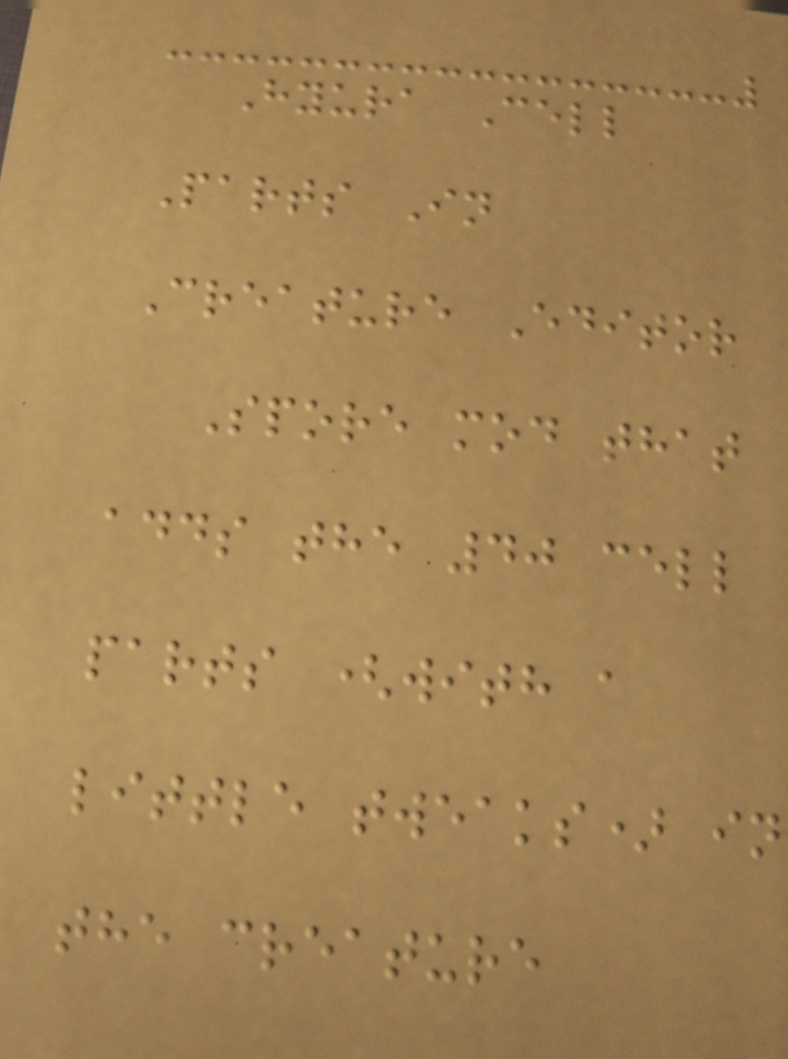Hyura Cell
Parts In
Creature Editor
Spore mod that
adds the 40 cell
parts (with a
little tweaks) in
the creature
